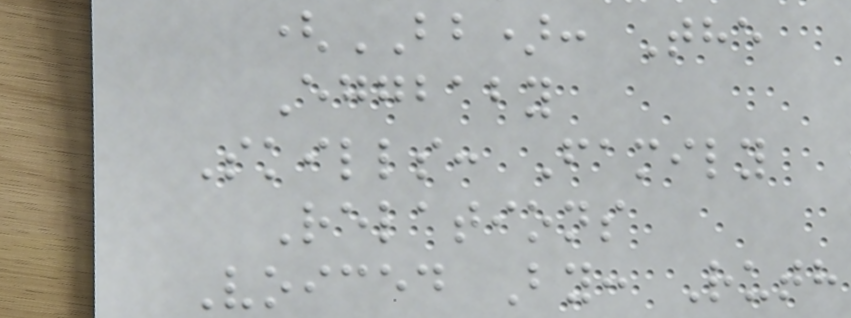(BB): The
Eggbaby
Skills: Family
Relations
Voiced By: Ruth
